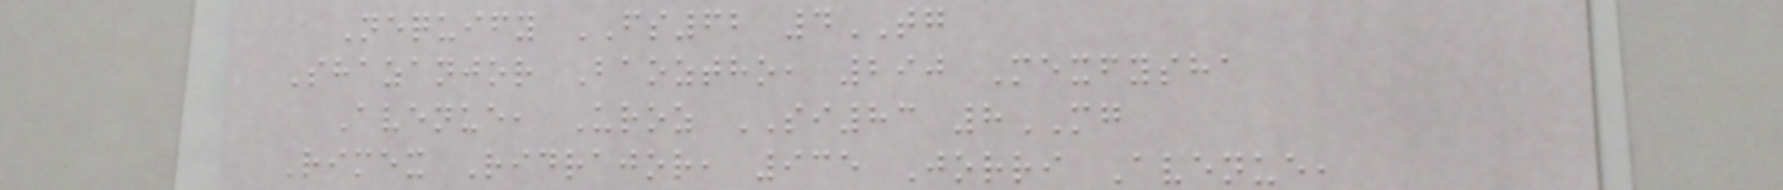Nequify FS62 4TG
Shazanjor Baoztho, 290 Mexfysha
Avenue, Uroz SI83 8MG
Rimex Ridrajor, 935 Jorri Avenue,
